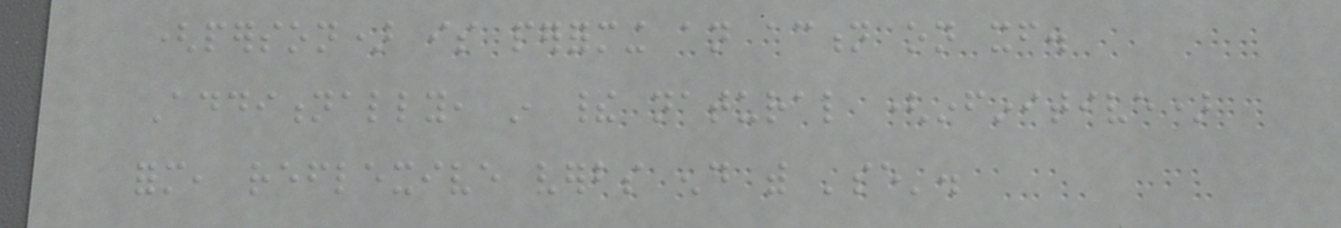(person) is performing an action on itself.
Additionally, in their natural (infinitive)
form, reflexive verbs end with 'se'.
